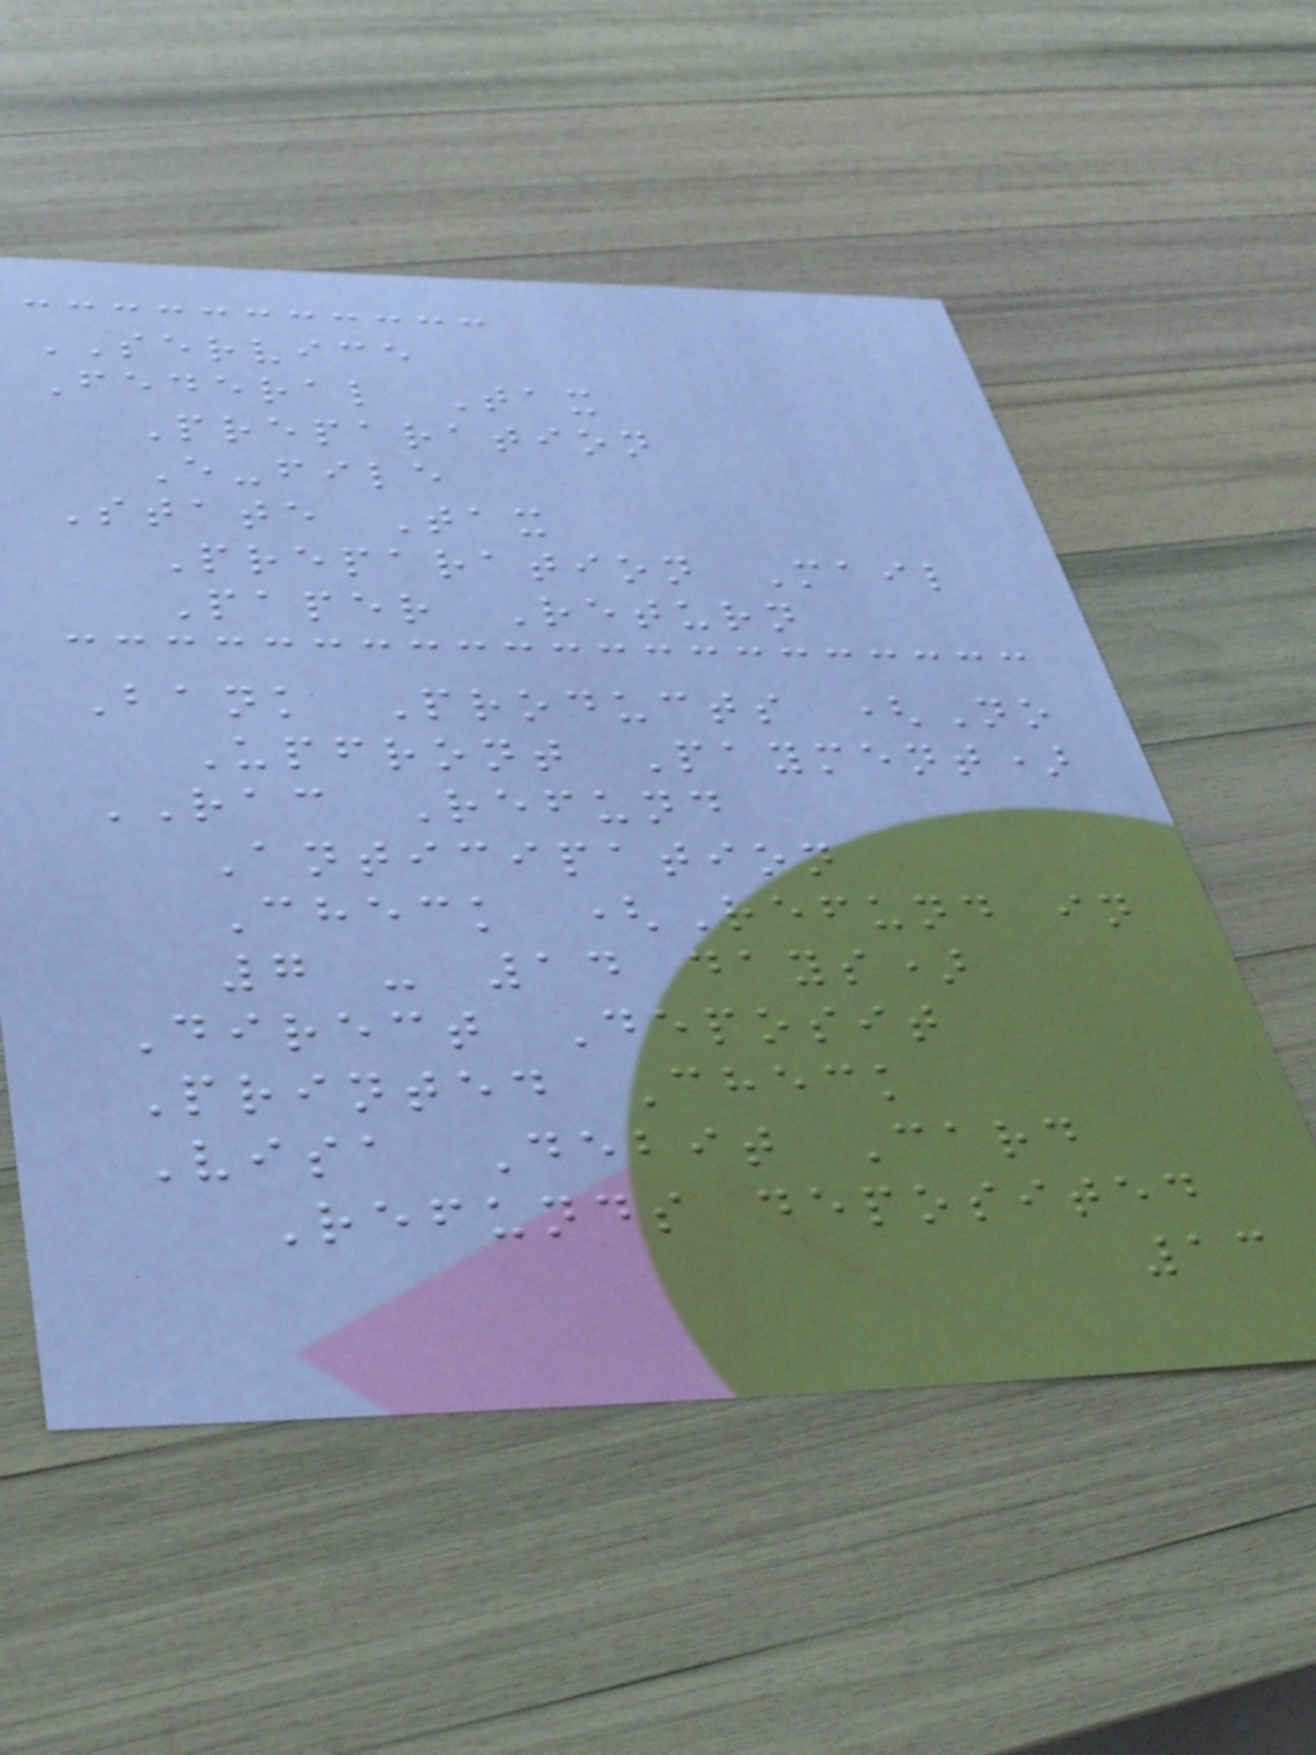SERVICE
Federal Tax
Preparation
E-file
State Tax
Preparation Mail
Paper Return
Bank Products (No
Upfront Payment)
RAC Refund
Anticipation
Check (Refund in
7 - 14 days)
Direct Deposit
Printed Check
Visa Debit Card
Refunds deposited
13
